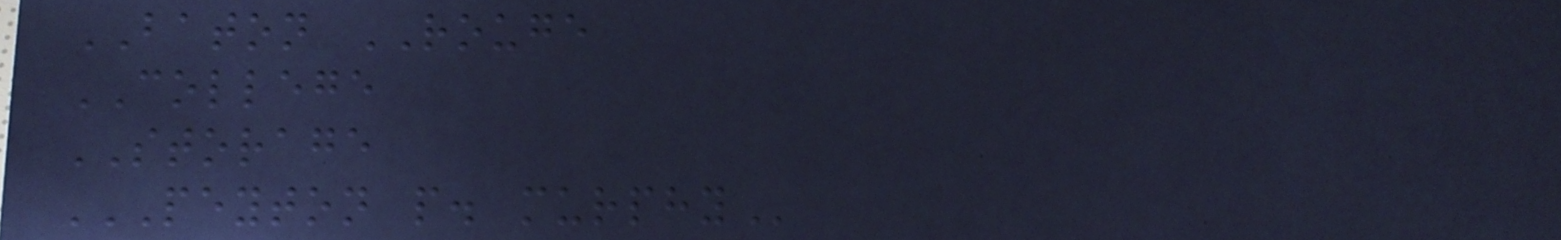BATON ROUGE
COLLEGE
STORAGE
PEYTON P. MURPHY
